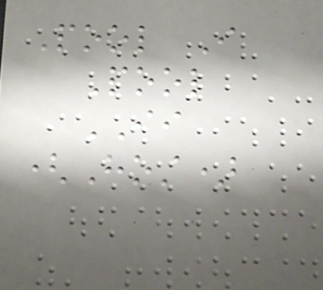Pool I
Pool
II
(Host)
